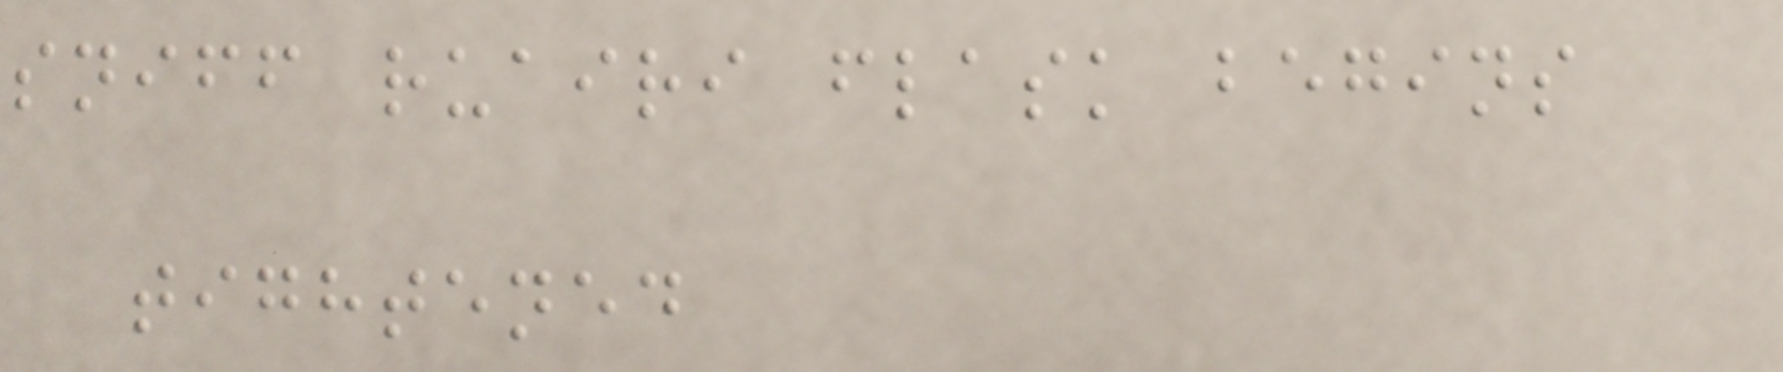sniff ruairi flask begins
tightened
